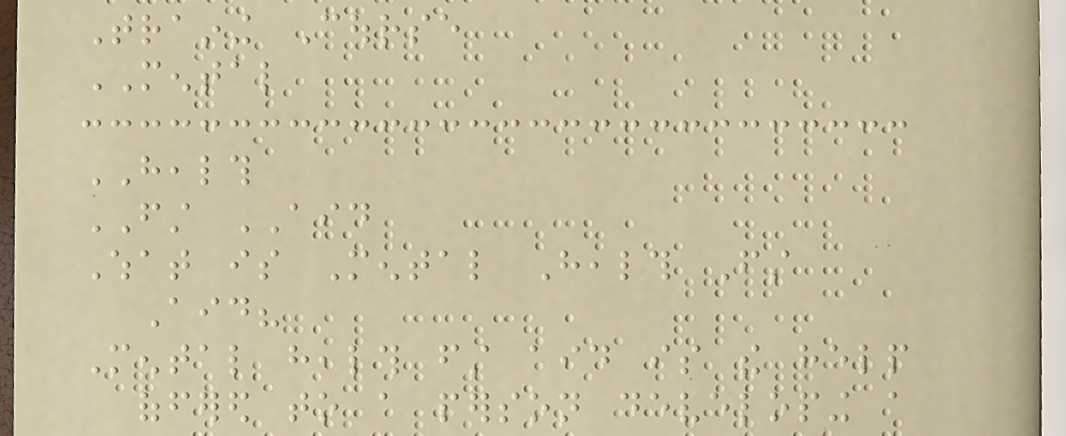Training Course
MENTAL
HEALTH
FIRST AID
What is Mental Health First
Aid?
Mental health first aid is the help
offered to a person developing a
